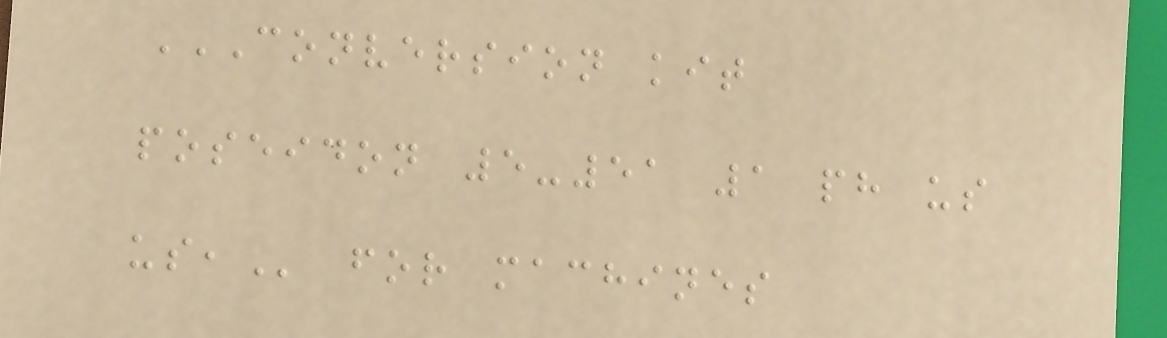CONVERSION KIT
POSEIDON 5-51 1 PH US
US, for machines
